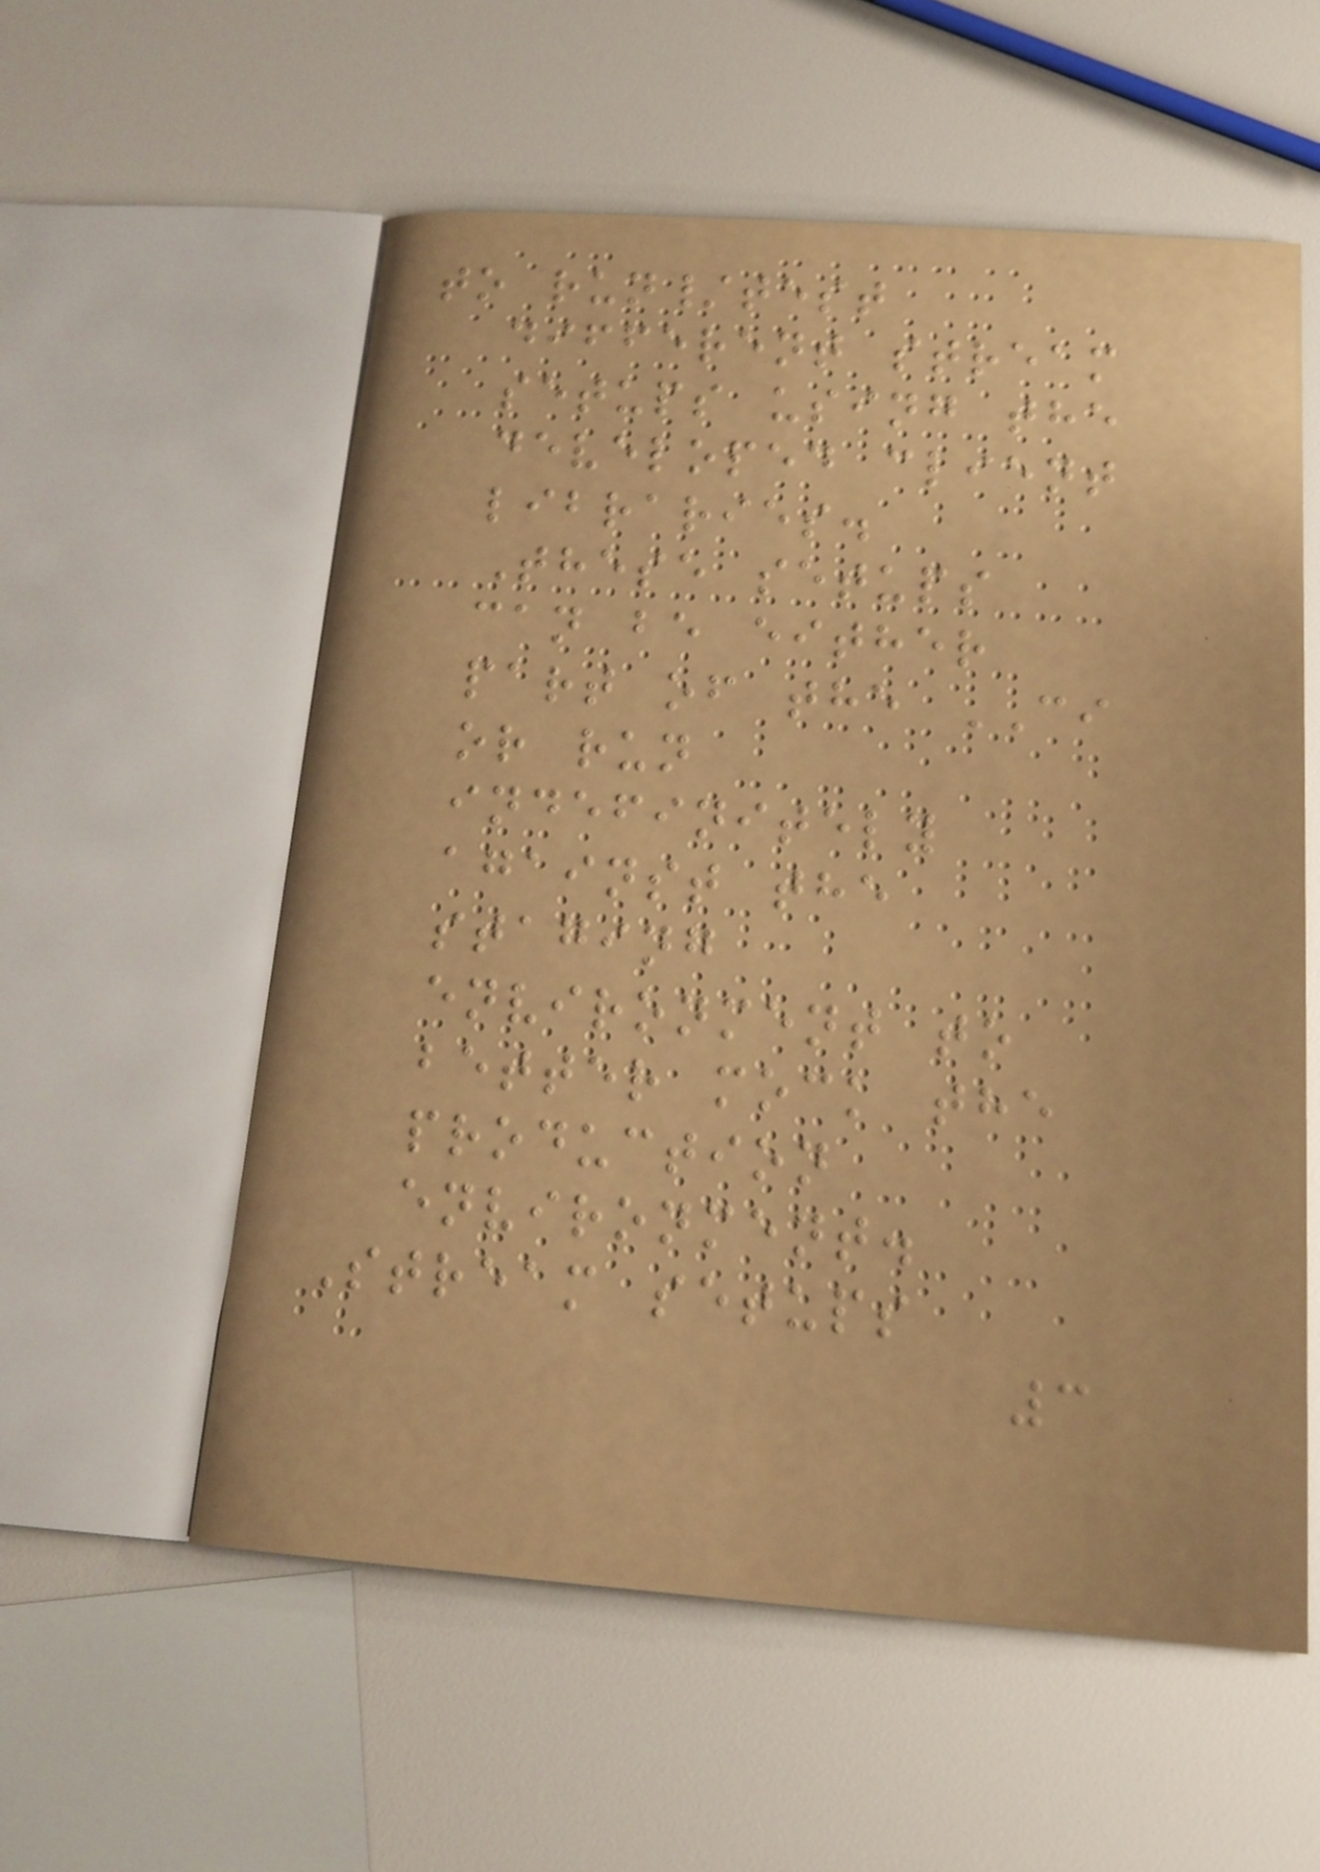to run/test
different stream
setups using the
developed client
libraries.
These setups
can be either
part of the CI
or run
indefinitely
against the
staging
environment to
better mock the
production
environment.
Stream setups
3
